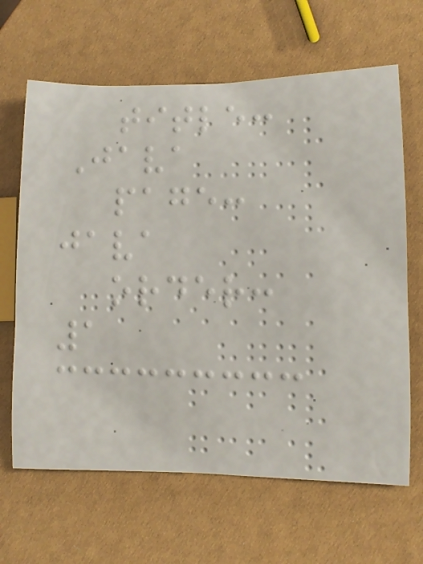title:
Java
page:
java
order:
1
